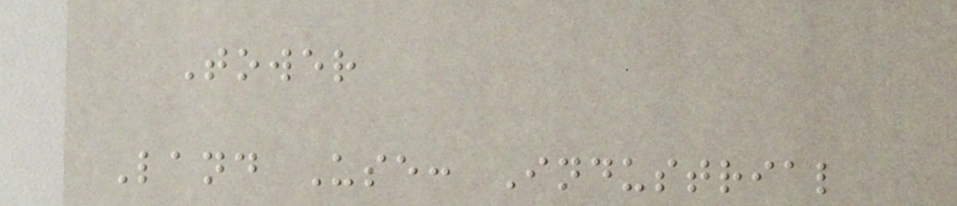Tower
Land Use: Industrial
